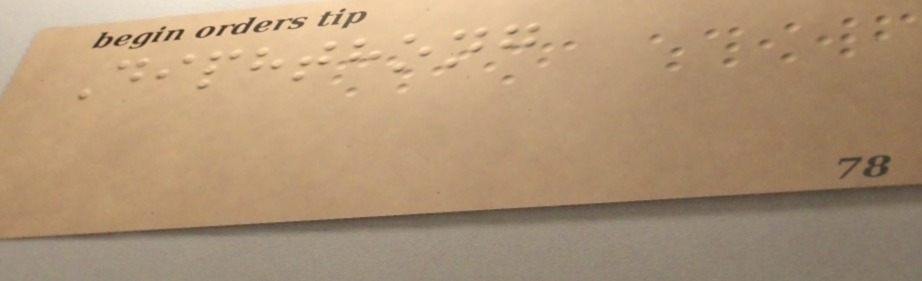Diphthong
